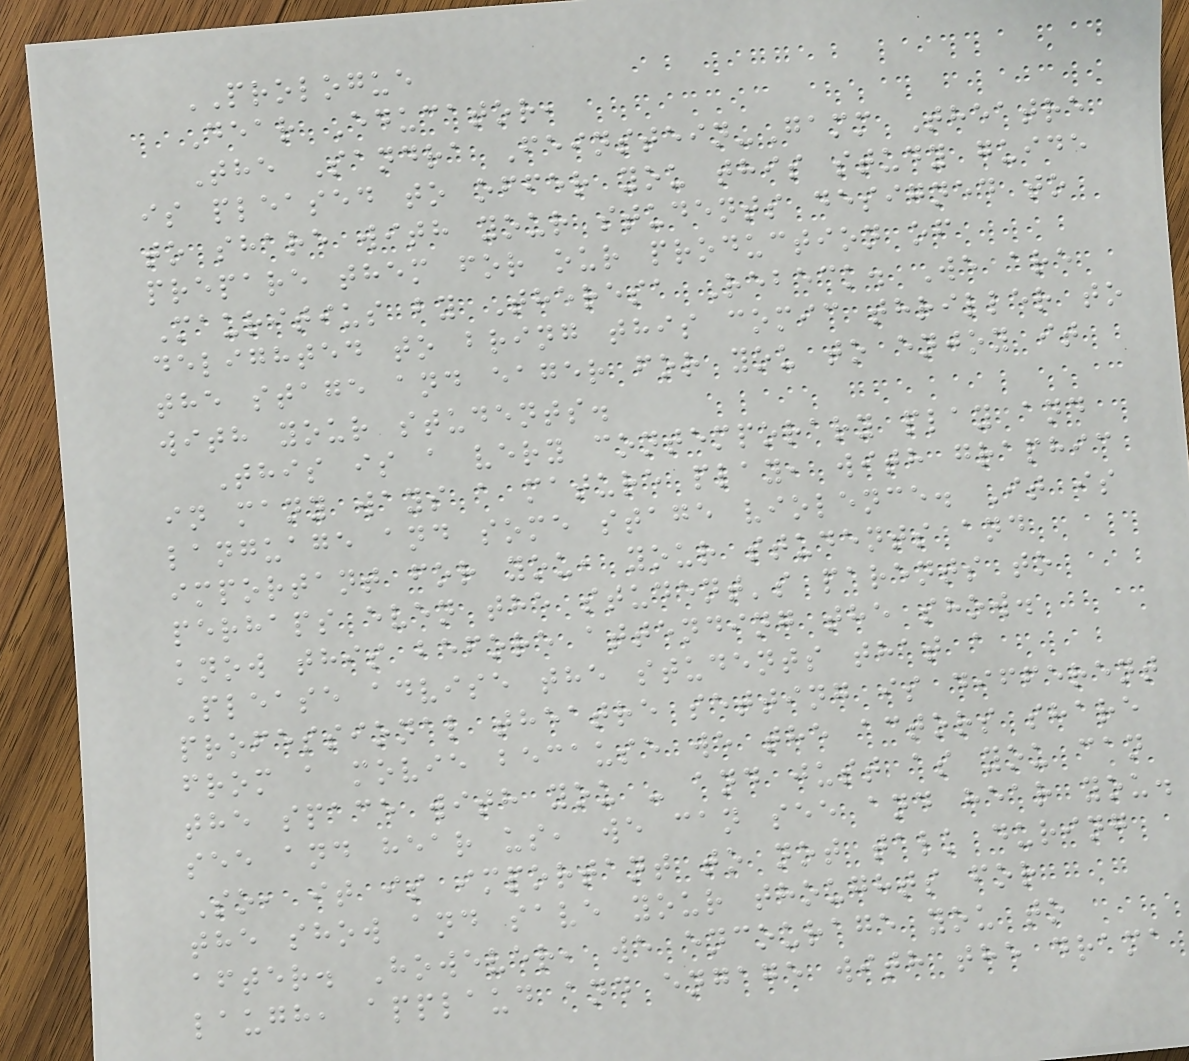PROLOGUE
Dear Educator,
The Sandra Feinstein-Gamm Theatre
is pleased to offer you this study guide
to share with your students designed to
prepare them for our production of
Mauritius by Theresa Rebeck. We are
delighted to bring this comic thriller to
the stage and eager for you to enjoy it
with your students.
This is a very contemporary play and
in many ways a mature play, with graphic
language and some stage violence. It is
important for you, your students and
perhaps even the student's parents to
know this before attending the show.
Please advise the students that a
professional theatre setting is different
from a movie because we the actors share
the space with you - and just as you can
see and hear us, we can see and hear you.
So, it is important to not talk during
the show and save your thoughts for
after. However, we encourage you to
laugh, applaud and engage with the drama
